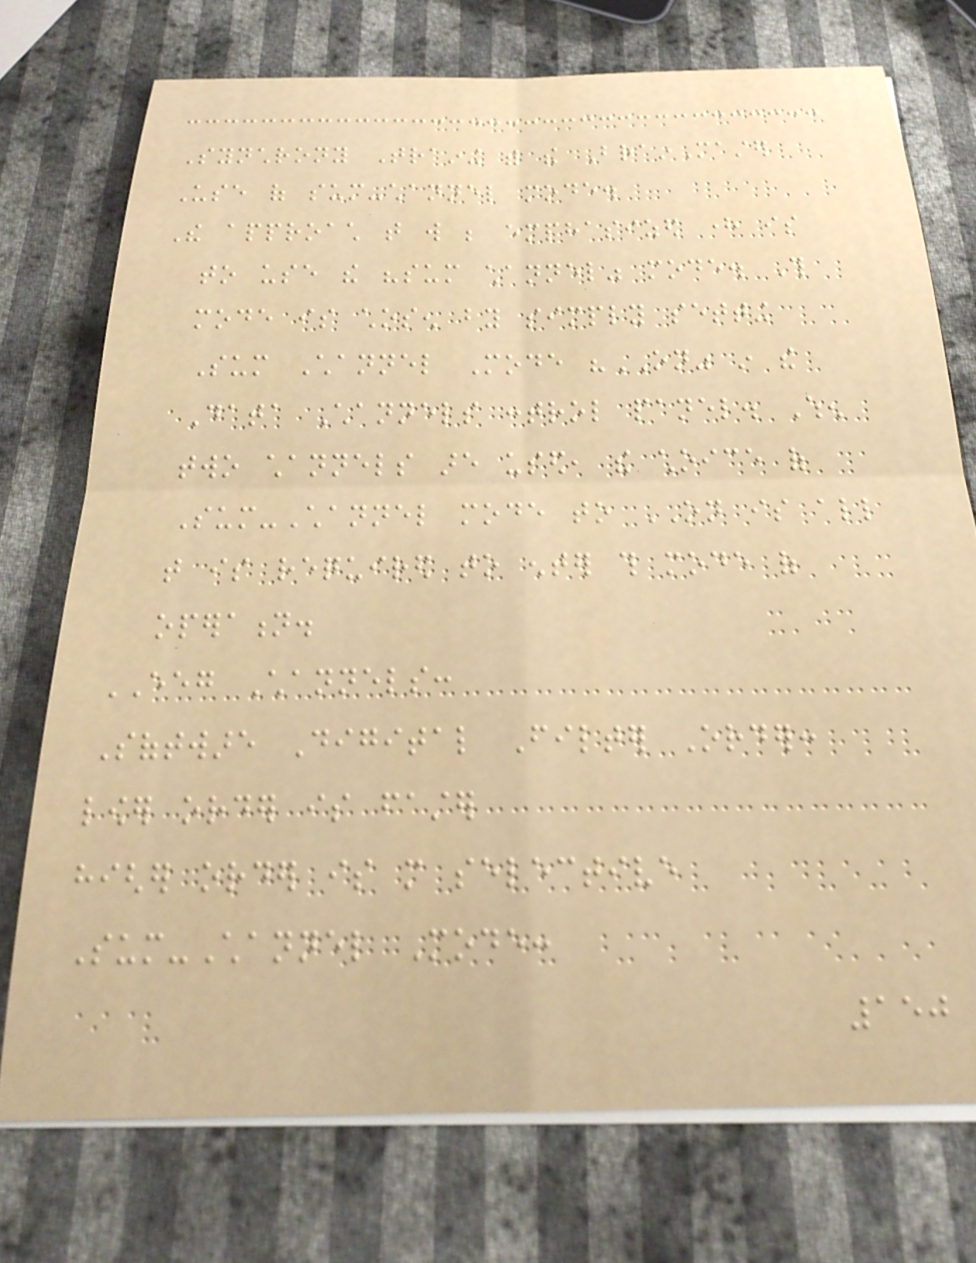Synchrony Training with the BrainMaster
Use of sum-channel mode.
The approach that will be emphasized here is
to use the "sum channel" mode. This
mode is chosen by simply setting
Sum Channel Mode "ON" in the
Data Channels control panel. When
two channels are used, the choice of
Sum-Channel mode to ON is all
that is required to enter this mode of
operation.
EEG Channels:
Software Digital Filter Order:
lower order is faster
higher order is more selective
Sum-Channel Mode:
150
